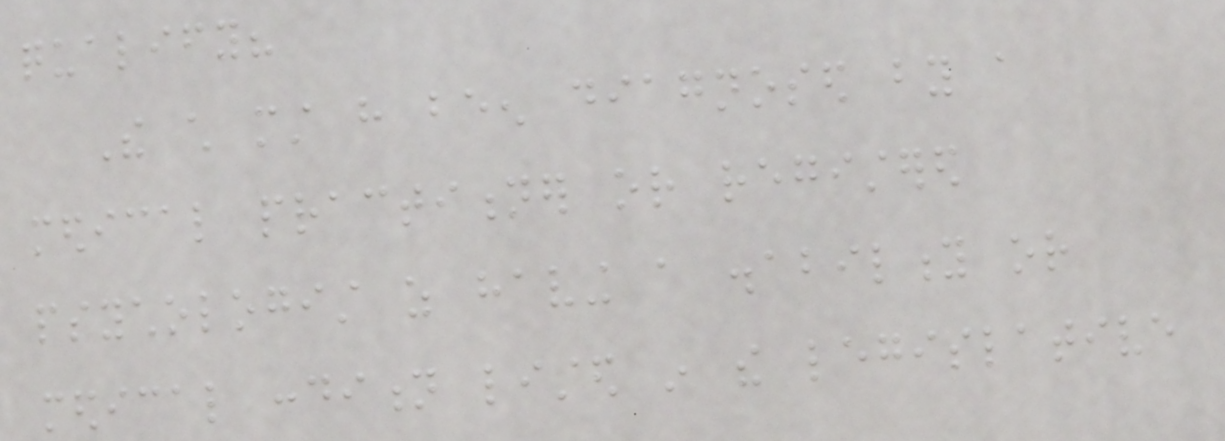qualify?
The child must have been diagnosed by a
medical practitioner or registered
psychologist as having a disability or
medical condition listed in the legislative
